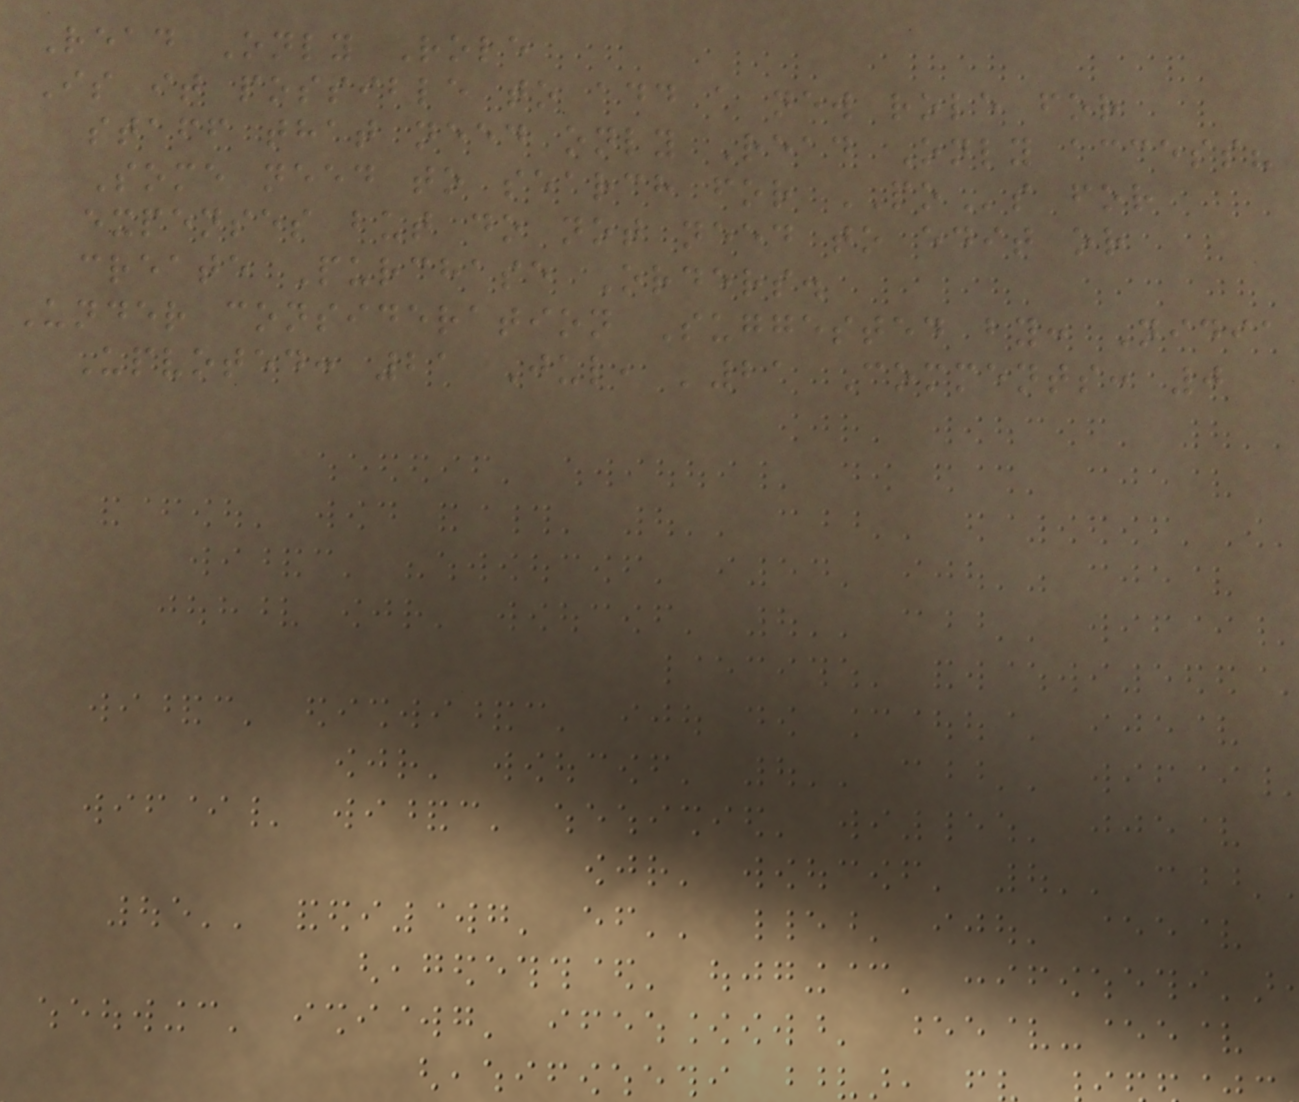Read Only Role
Is it possible to add a new role for
staff that need only Read Only access?
Some need to search for POs for
expenses but do not need to edit or
create Purchase Orders.
Under consideration Suggested by: Nidia
Upvoted: 21 Jul, '21 Comments: 0
